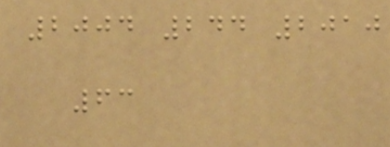2004 244 2010
63
